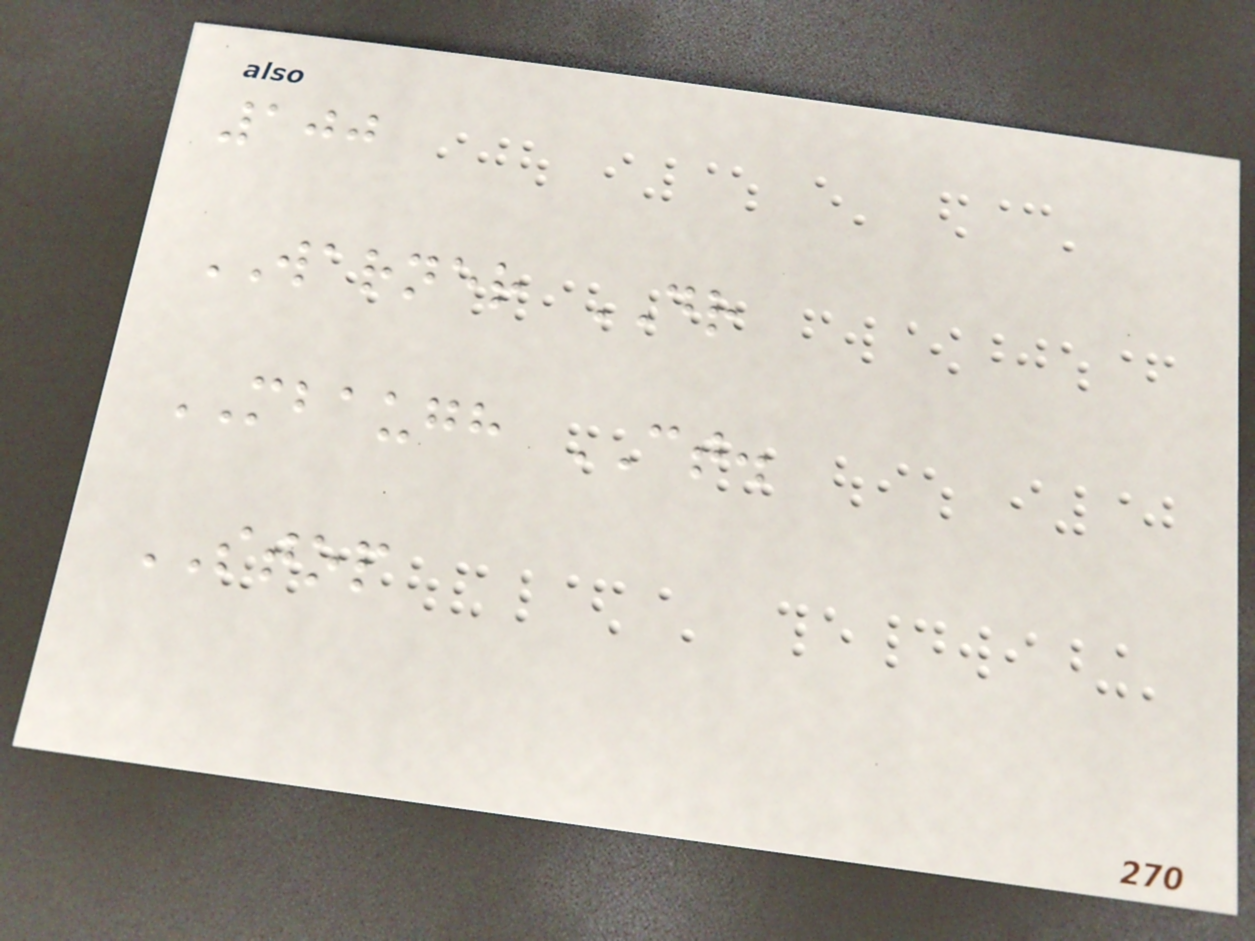100
WARNER DR
MBAUGH CT.
STOP
